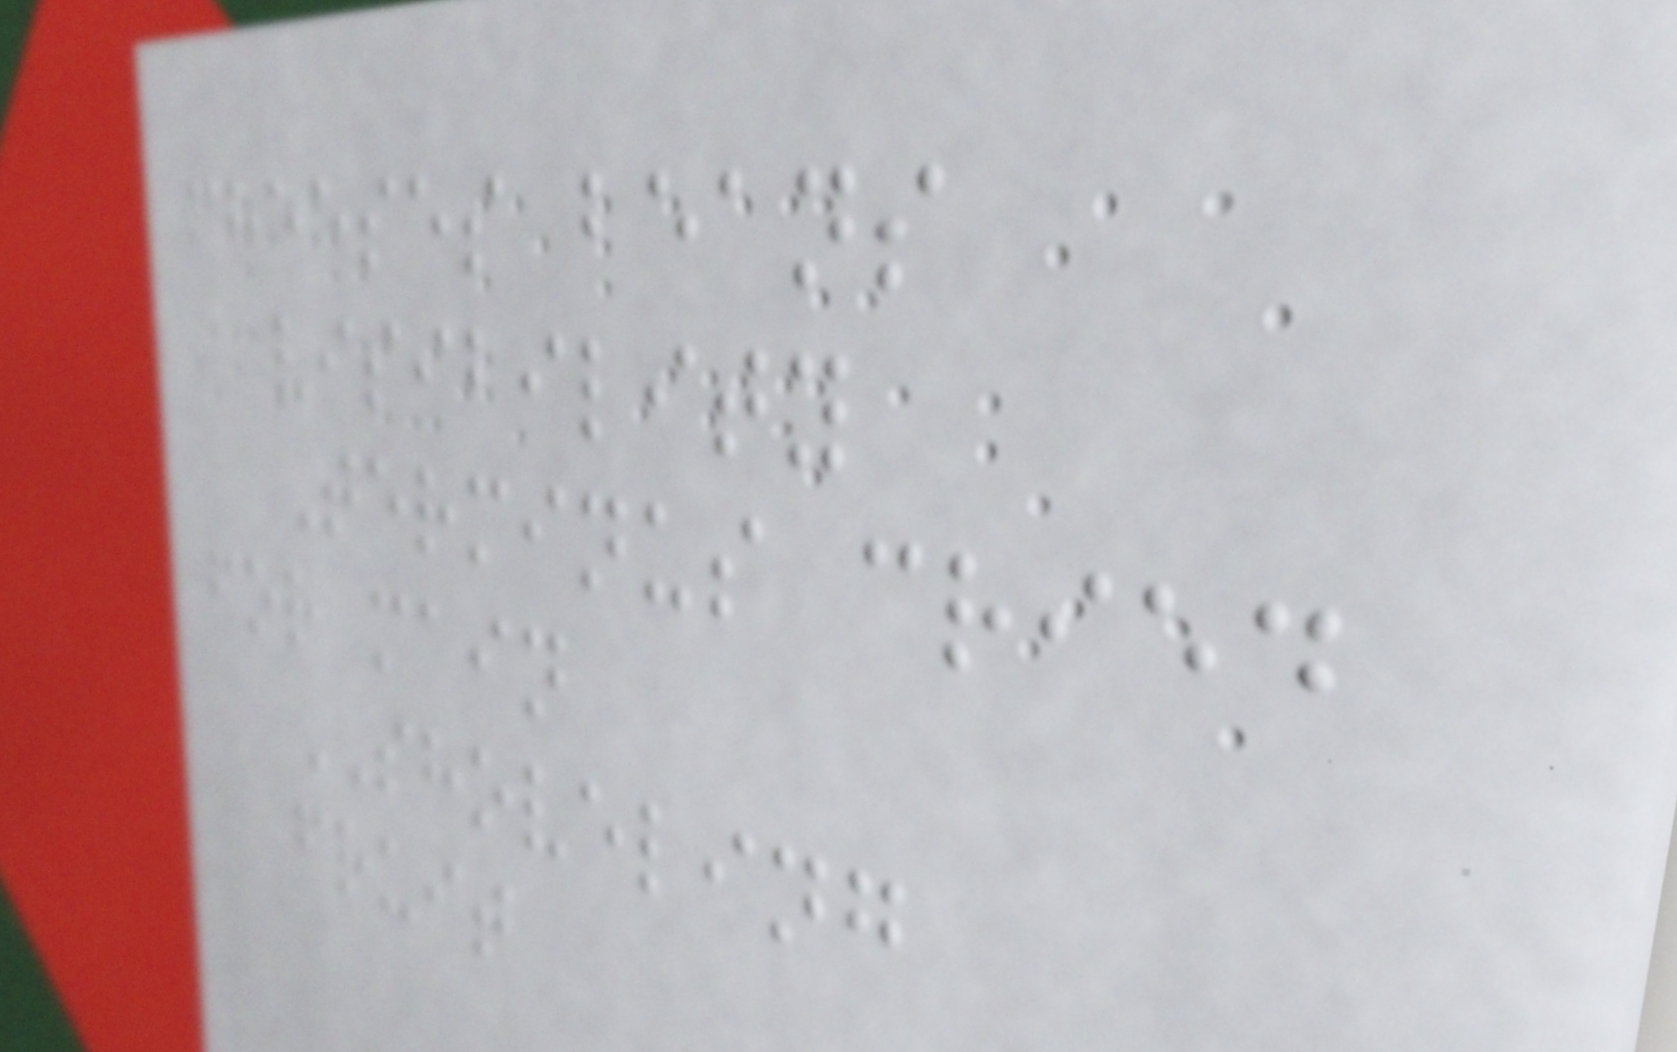cheeses beans
visibility
Terminus cried
for main
SHOVELING
fruit
